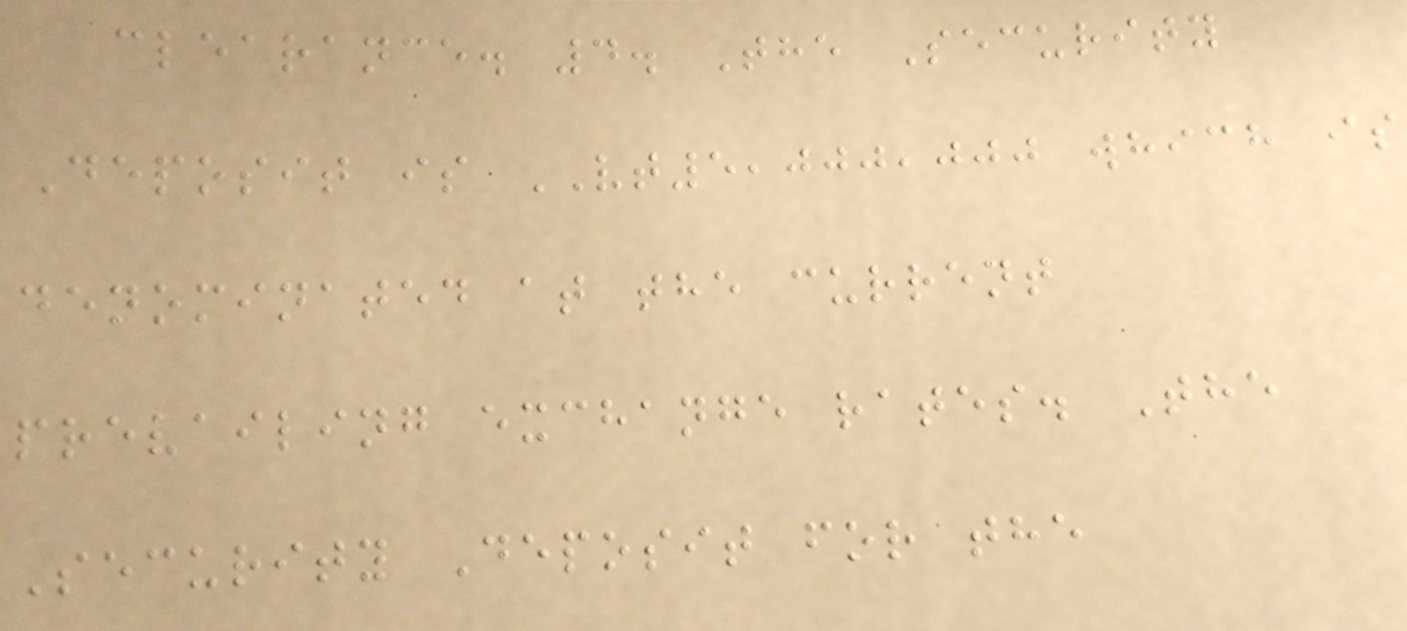clearance. 4. The Security
Deposit is VT5,000,000 which is
denominated at the current
prevailing exchange rates. The
Security Deposit for the
